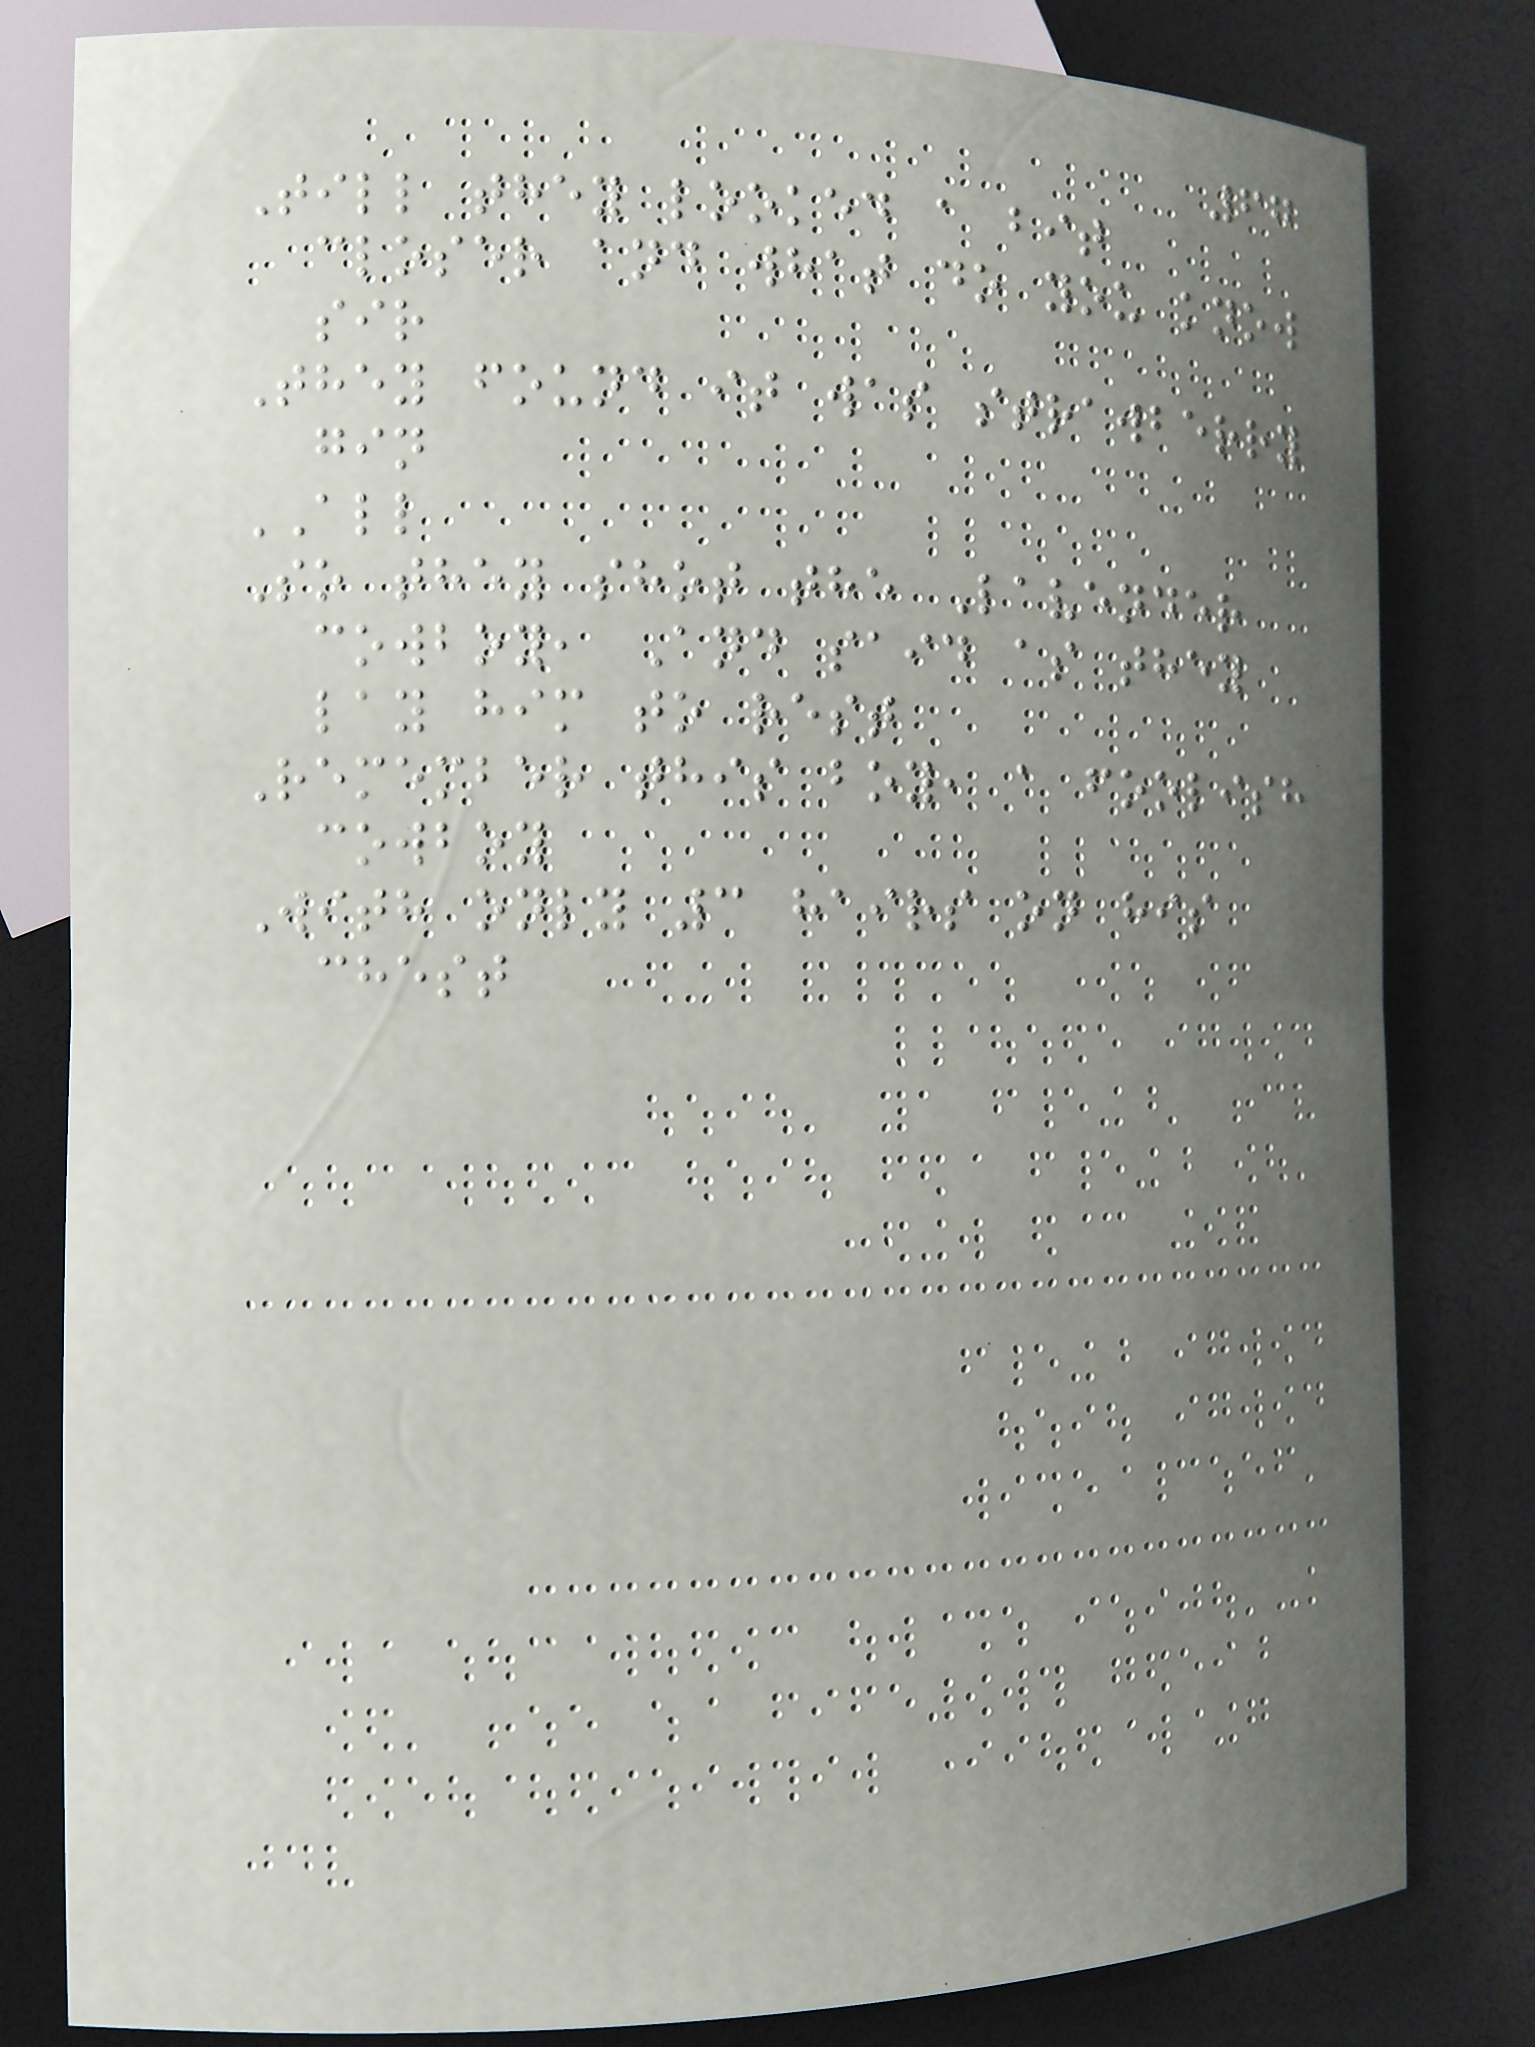67
Till they looked a bit
closer and what do you know
sir
They found it was strawberry
gin
ALL
So they shot the Lavender
cowboy, And said as they
lay him to rest
Remember this boy, a foolish
cowboy
With only 3 hairs on his
chest
